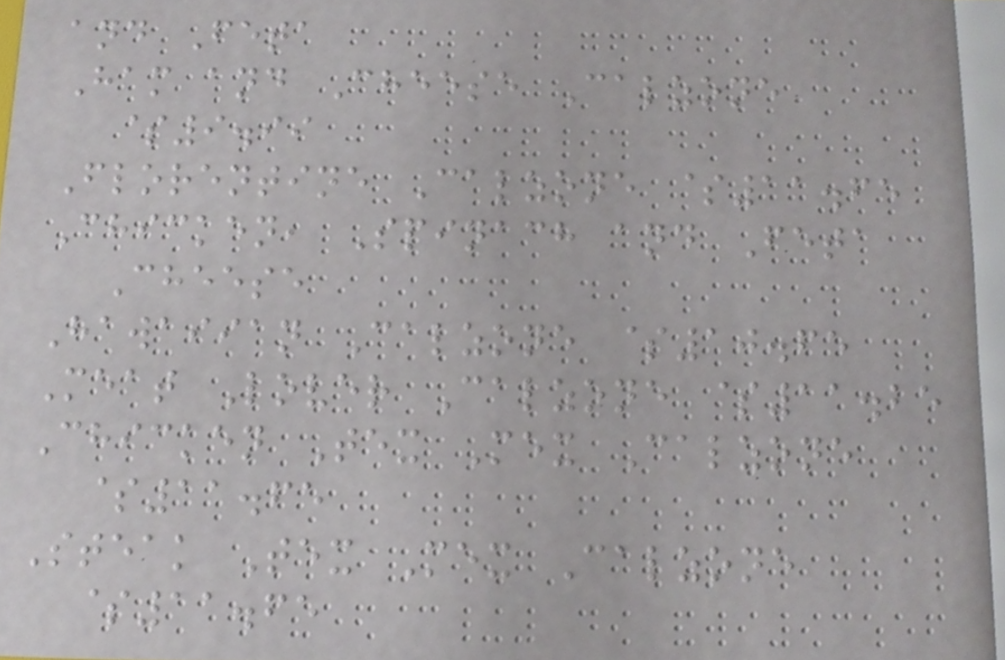and Feta
Ham and Cheese Calzone
$9.99
Florentine Calzone $11.65
Chicken, Spinach and Feta
Cheese
Hawaiian Calzone $10.65
Meat Lover Calzone $11.25
Chicken Tex Mex Calzone
$11.65
Steak Tex Mex Calzone
$11.65
